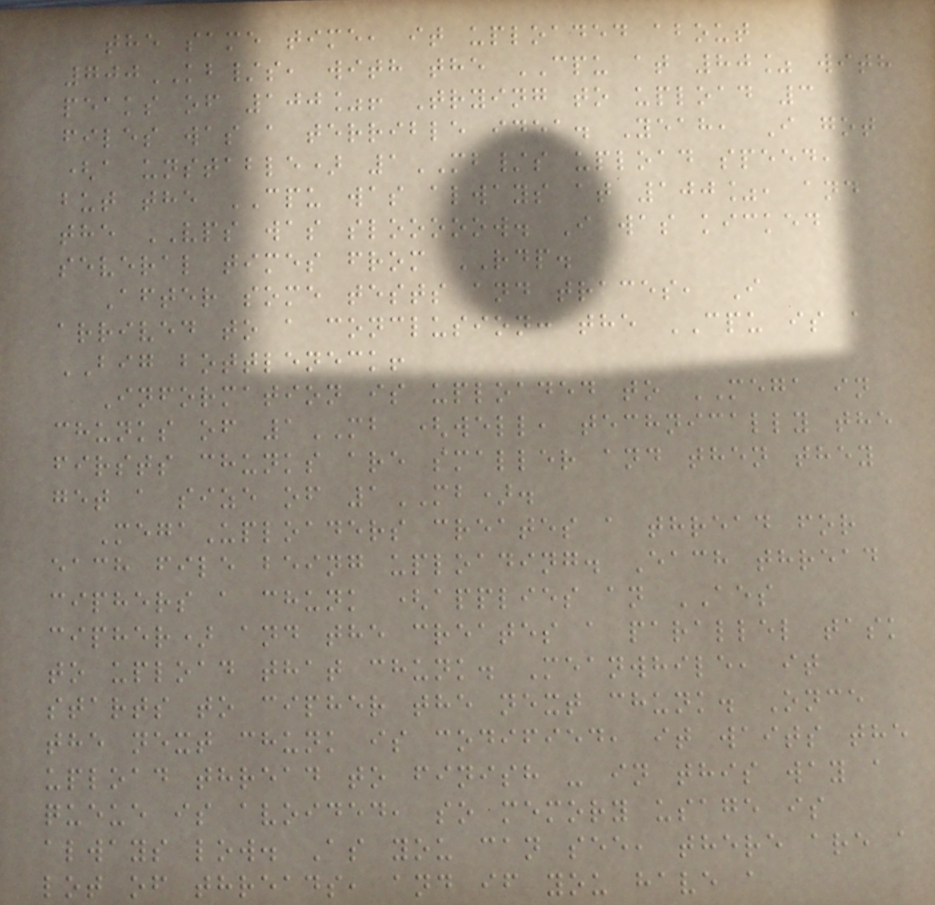the same time, it uploaded about
700KB/s, with the CPU at 80% with
peaks of 100%! Trying to upload 3
files was a terrible idea. Yeah, I got
(a unstable) 1MB/s upload speed,
but the CPU was always at 100%, and
the VPS was slooooow. I was kicked
several times from RDP.
After some tests and traces, I
arrived to a conclusion: the CPU is a
BIG bottleneck!
Information is uploaded to MEGA in
chunks of 1MB (well, technically the
firsts chunks are smaller and then they
get a size of 1MB).
MegaUploaders creates a thread for
each file being uploading. Each thread
ciphers a chunk (applies an AES
cipher) and the creates a parallel task
to upload that chunk. Meanwhile, it
starts to cipher the next chunk. Once
the next chunk is codified, it waits the
upload thread to finish - in this way a
queue is avoided, so memory usage is
always low. As you can see, there are a
lot of threads, and if you have a
